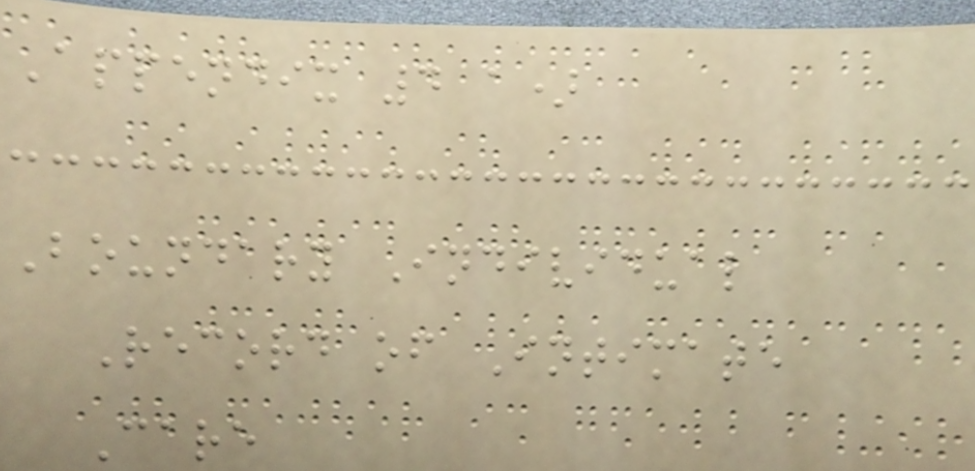Appendix 4 a)
Boundary Individual
Record of Intimate
Care
